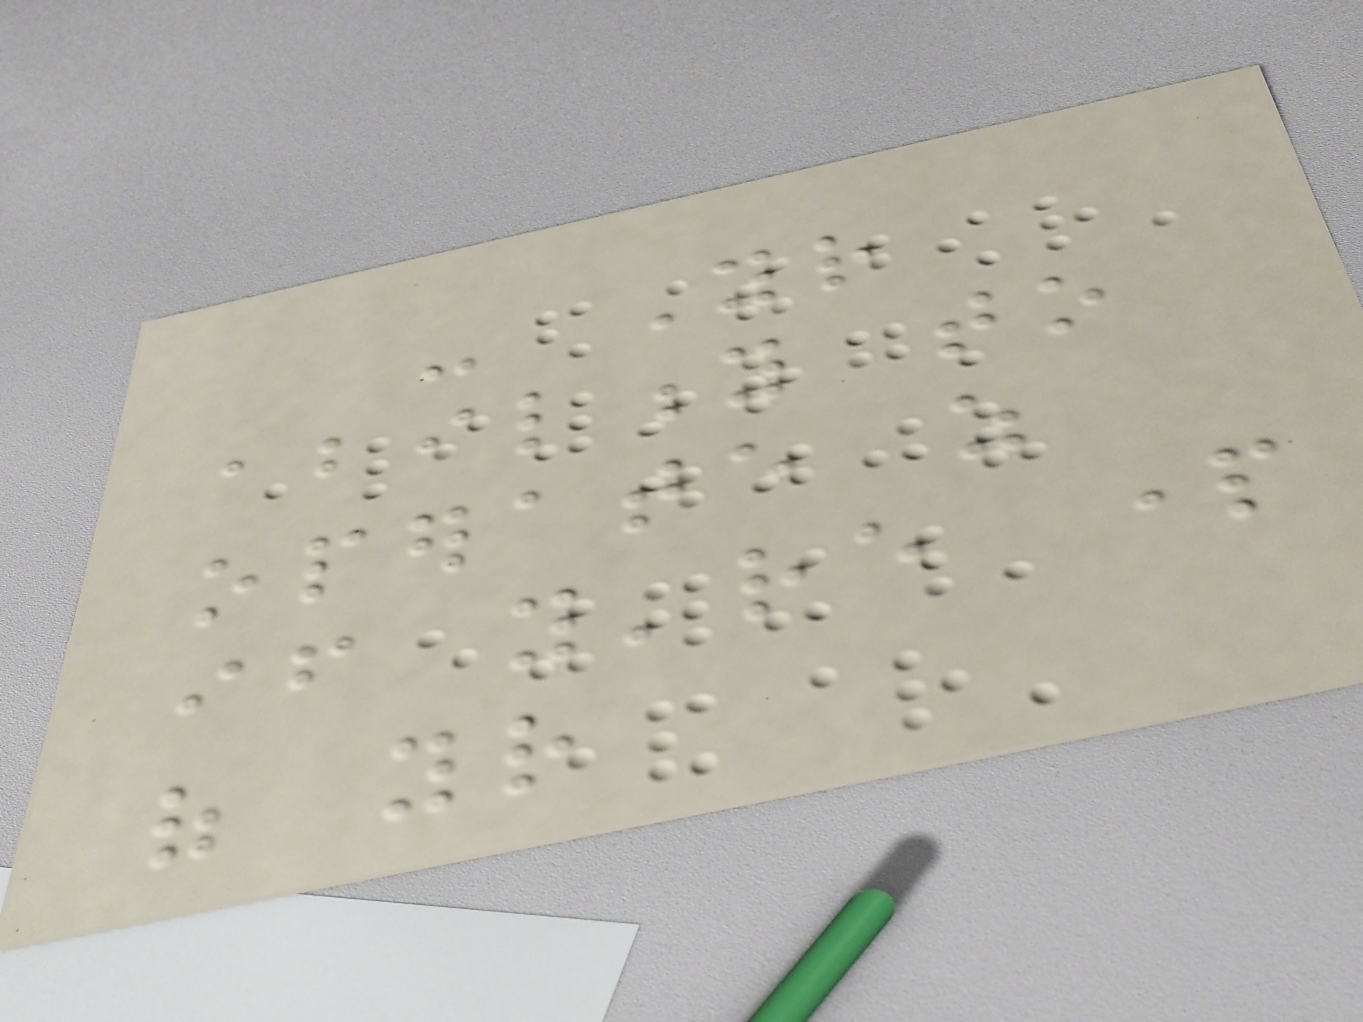- Your
ability to
operate as
if you're part
of your
